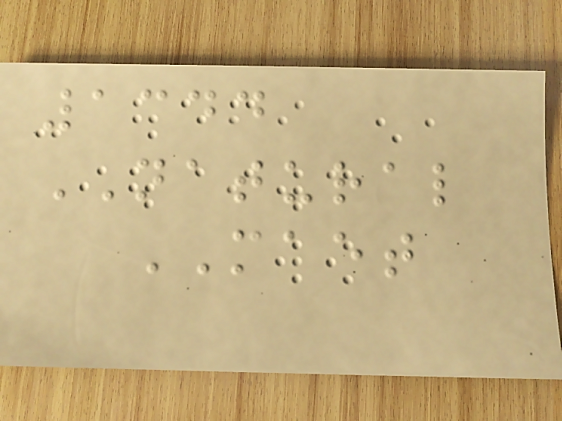1344
NATURAL
MAET
